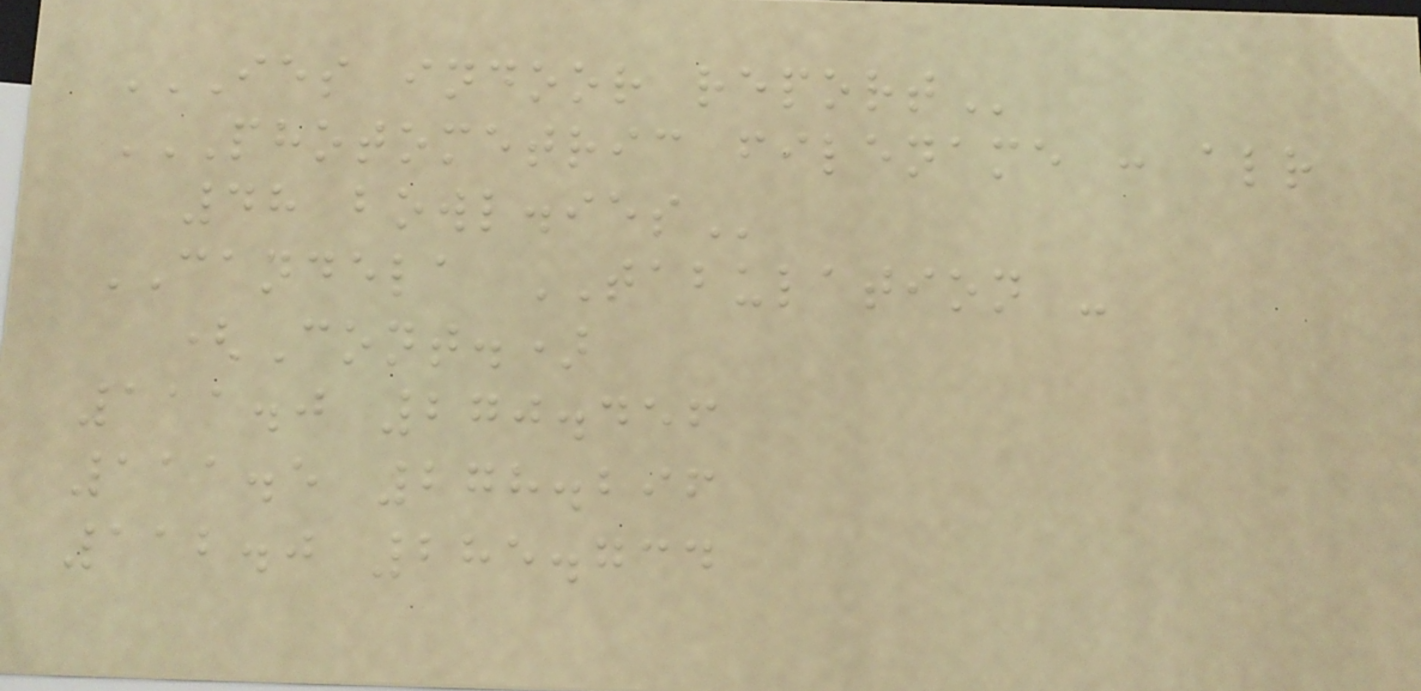IES INDOOR REPORT
PHOTOMETRIC FILENAME : ALR
48 BOWL.IES
CANDELA TABULATION -
(Cont.)
111.0 270.456
111.5 278.296
112.0 285.734
